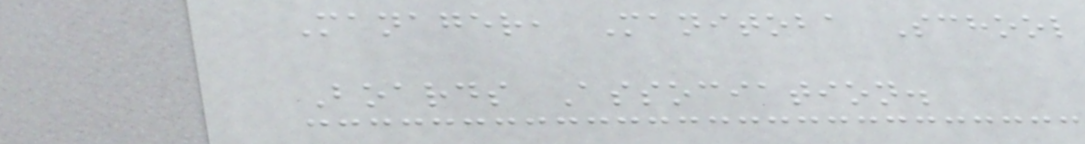Manager, Manitoba School
Boards Association.
